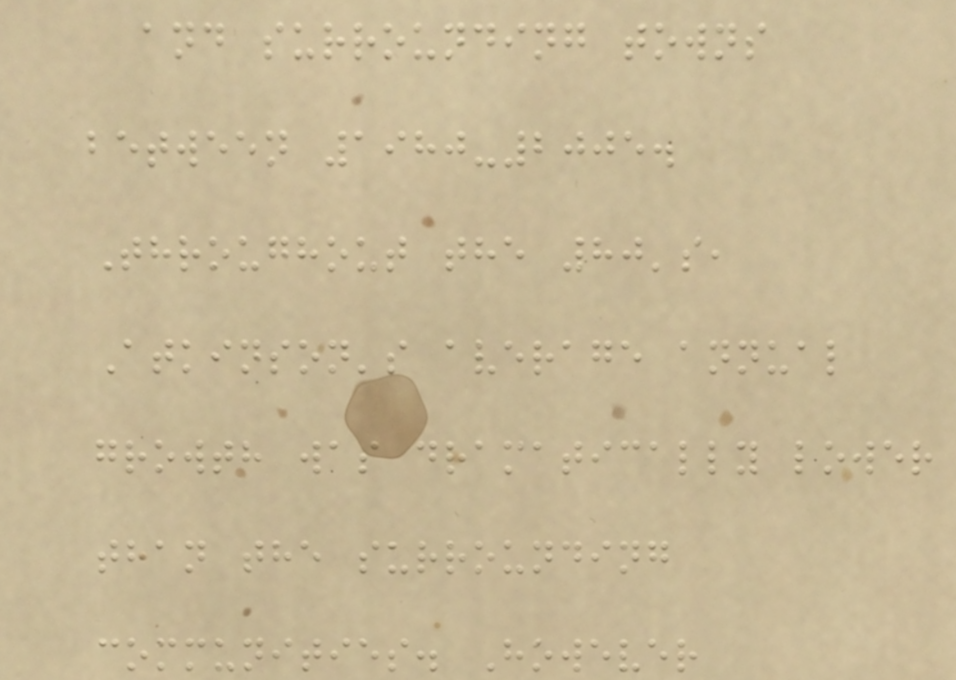and surrounding towns
between 1980-2005.
Throughout the 80's,
Atkinson's average annual
growth was dramatically lower
than the surrounding
communities. However
